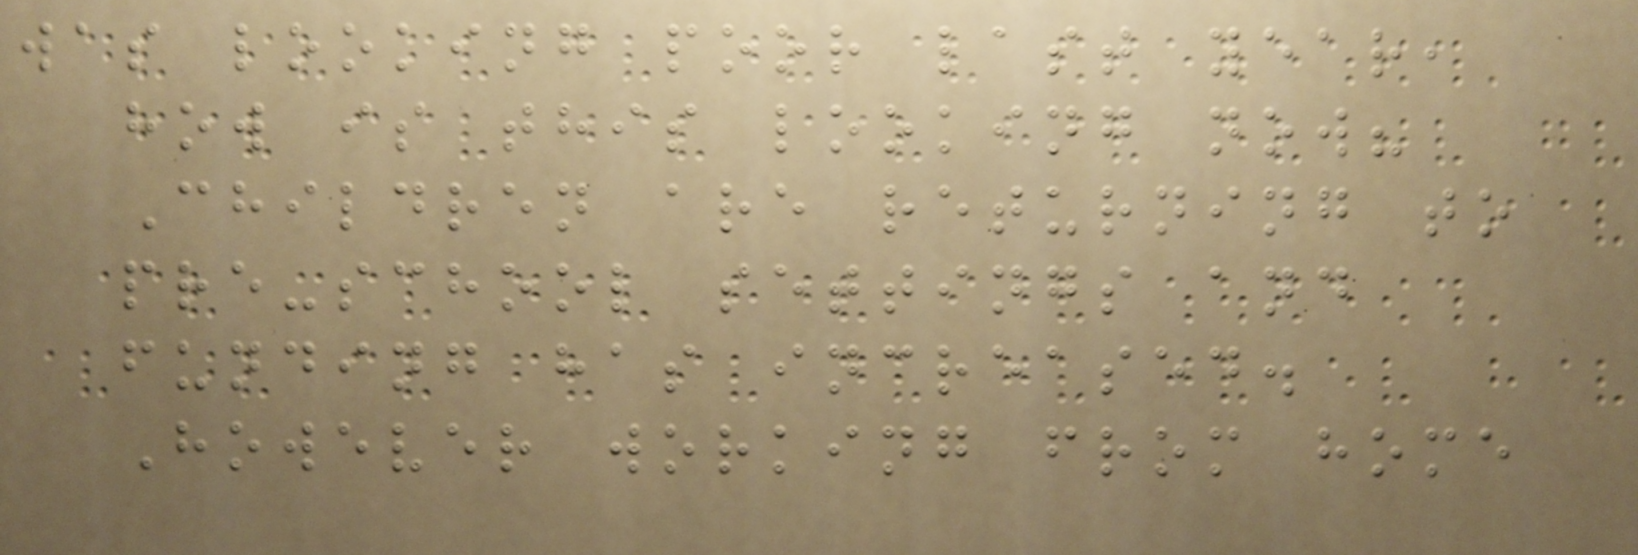was looking poor last year,
how is this looking now?
Children are returning to
pre-school settings and
funding has increased.
However working from home
